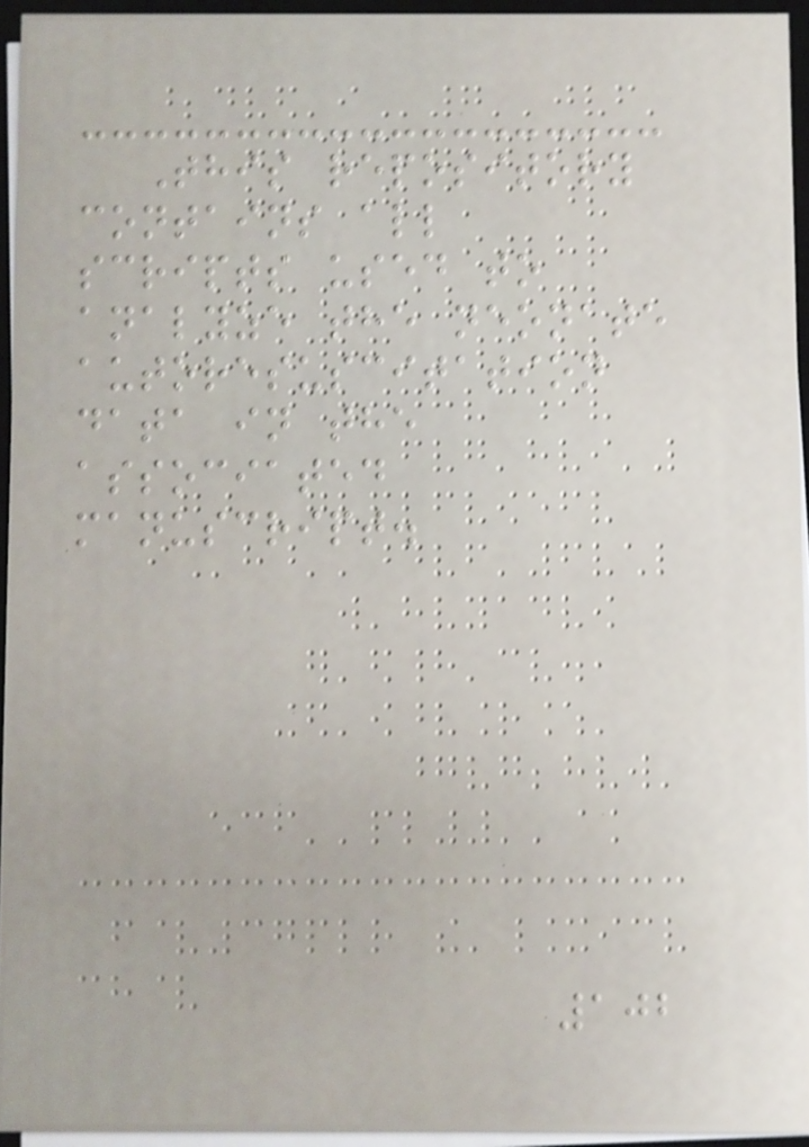This repository
contains all
scripts used to
analyze the neonate
autoresuscitation
data in the
associated
manuscript.
102
